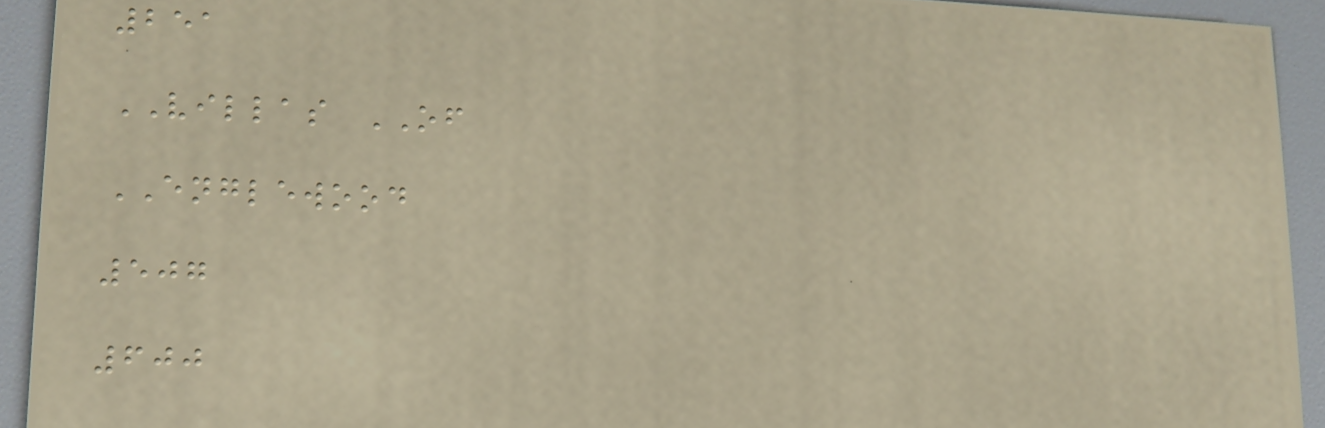251
VILLAS OF
ENGLEWOOD
507
600
